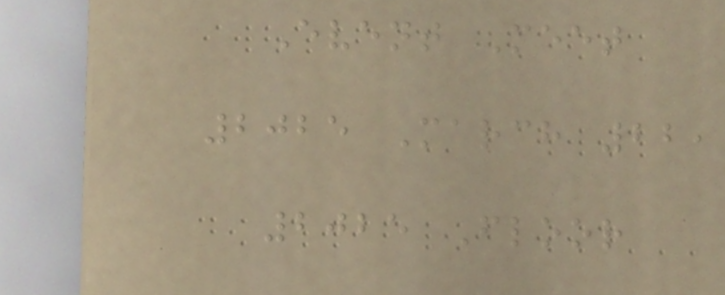Event Meet
2025 March 22,
2025 Floor
